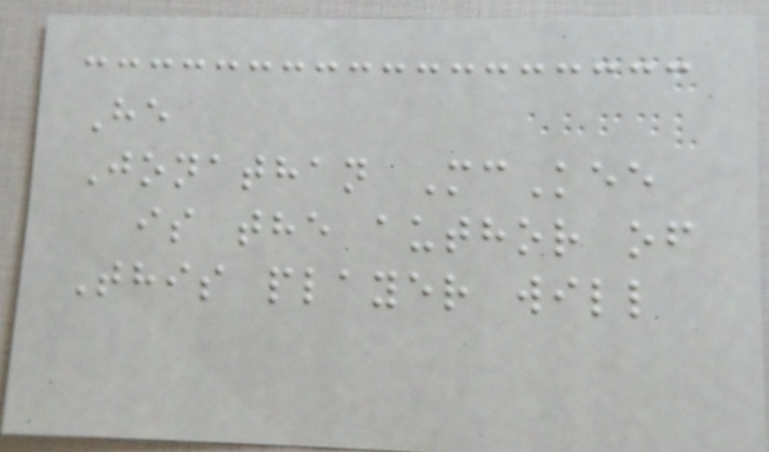He
Jonathan McKee
is the author of
This player will
